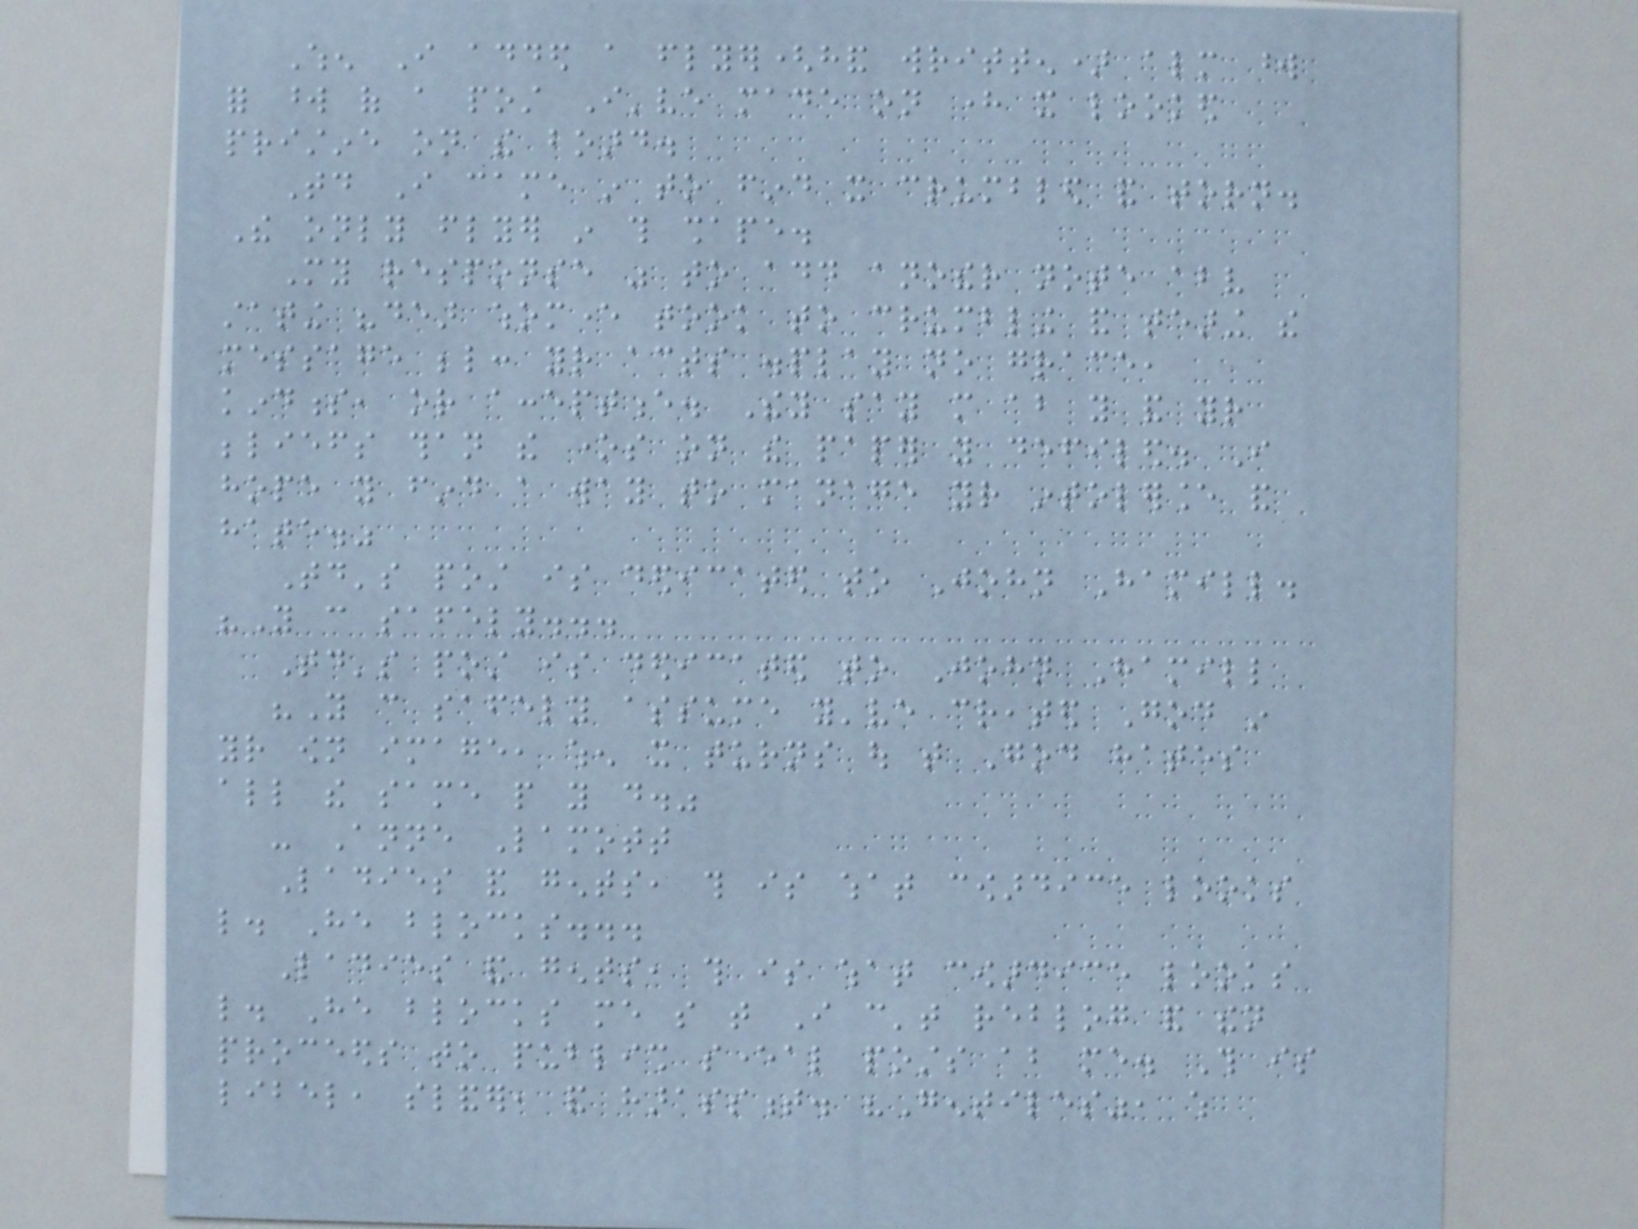When I added a flyer(hand written) almost word
for word of a post I've made on here it looked
pristine on the board.
Today I came in to find it crumbled and torn.
The only flyer in this shape.
My response was to add another note above
stating "dear whomever took to crumbling and tearing the
message below: your acts display no grace,
kindness, or acceptence. They say more about you and your
beliefs than the ones on the paper you defiled. I
hope you find a way to manage your intolerance and
hate."
Today's post is dedicated to John Hamill.
"You can safely...
Today's post is dedicated to John Hamill
"You can safely assume you've created God in
your own image, when it turns out that God hates
all the same people you do."
- Anne Lamott
Ladies and gents, this is what cowardice looks
like. He blocks...
Ladies and gents, this is what cowardice looks
like. He blocks me so that I can't reblog and then
proceeds to publish several posts about me. This is
libel, slander, and harassment. "Gentiles", which
